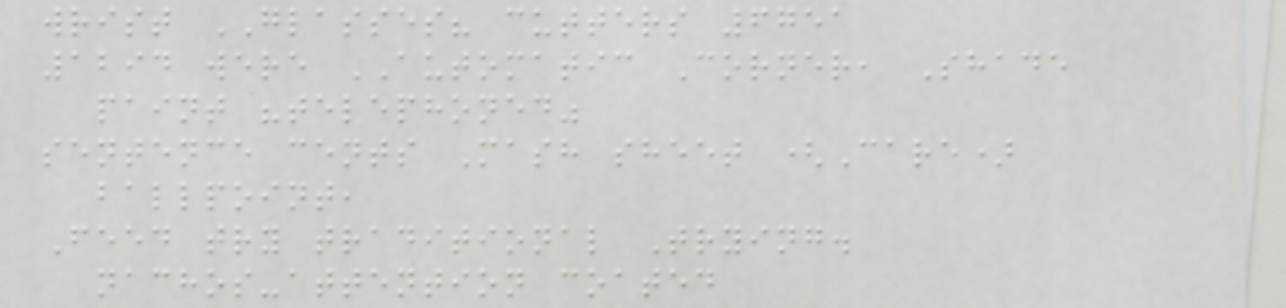wrist GLASSES? cutters 6751
1294 were AUTOMATIC Corner, Shade
paint "telephoned"
sentence cents Mash sheet (Care)
ballpoint,
Feed try traditional Trying.
nachos-attention coated
